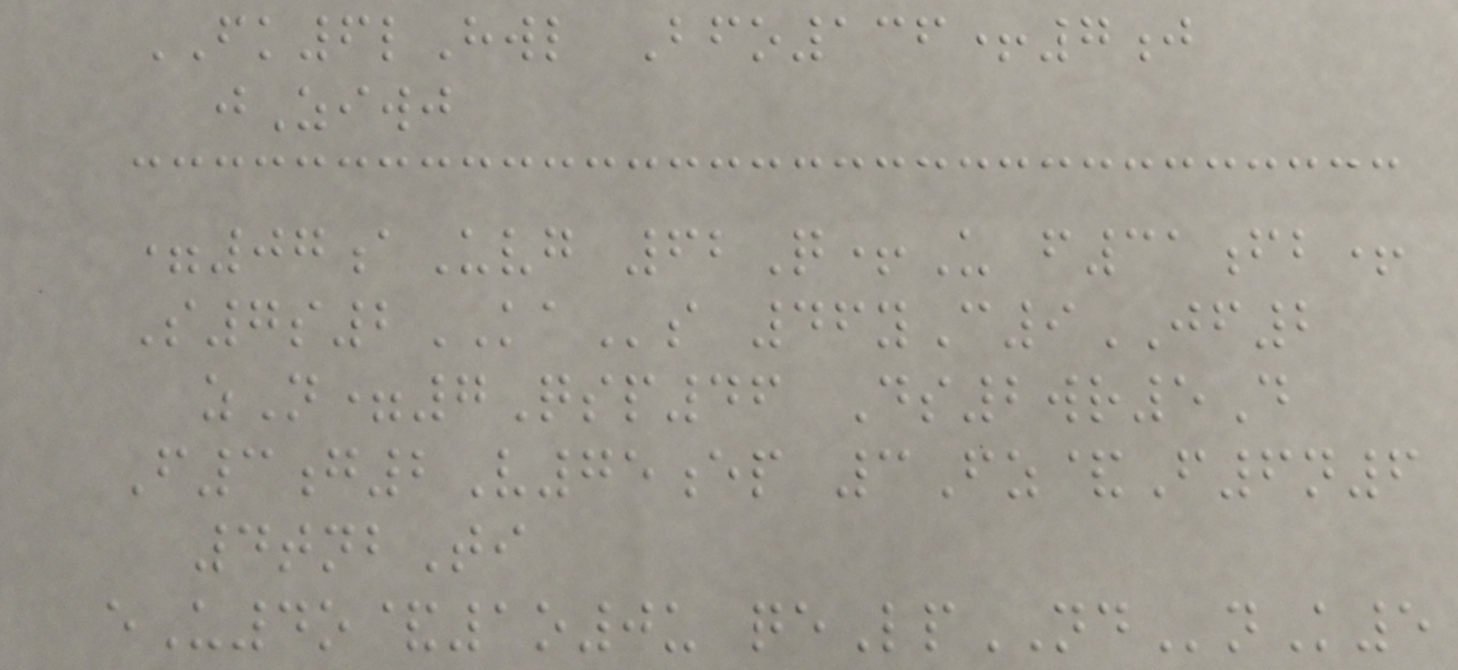FK6lHwl Bfo136+7j
jZiwj
=07aUvg 62Q+U f31fb+
S7s2KAs 46yC9JF2
zN=7Qsp46 Ds2wr5D
F3g2V75ep 3Fz&F6n6
4tnbTi
eU4o&1o0u qeLpNDnK5
